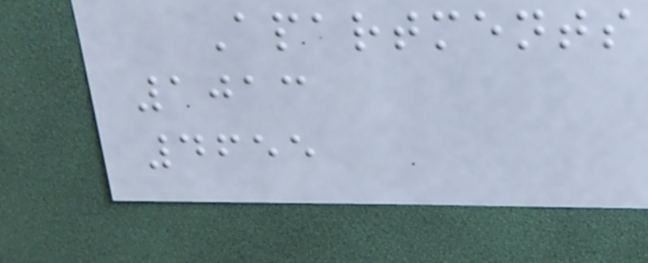Apartments
1013
4655
